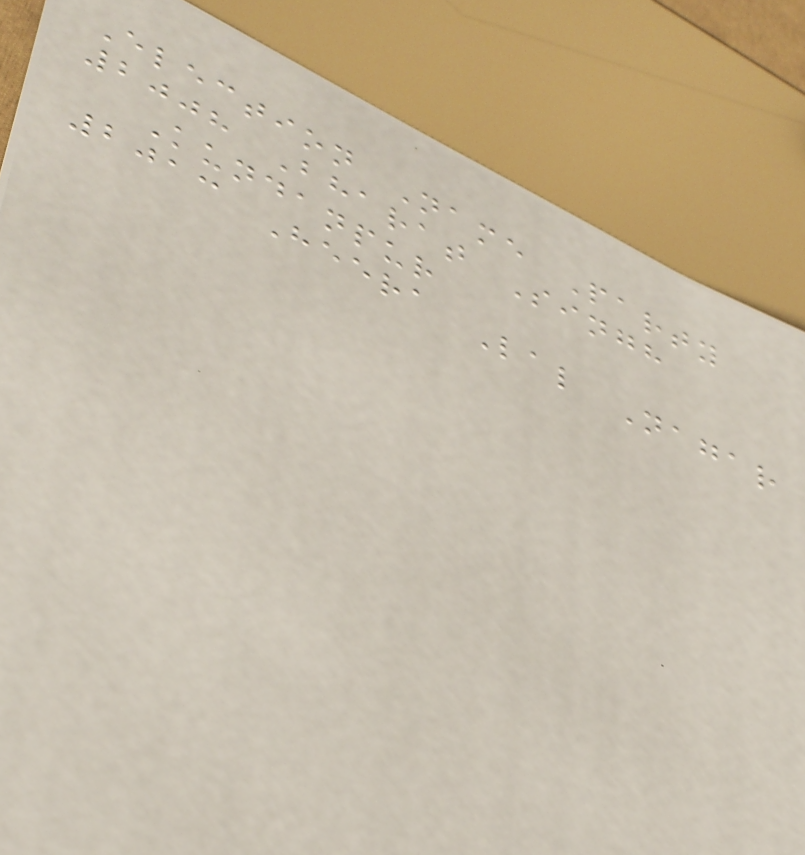Election Name Party
2008 Bharat Singh
Kundanpur
2013 Heera Lal Nagar
